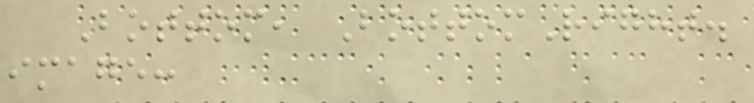Bottom, BottomRight.
image:
